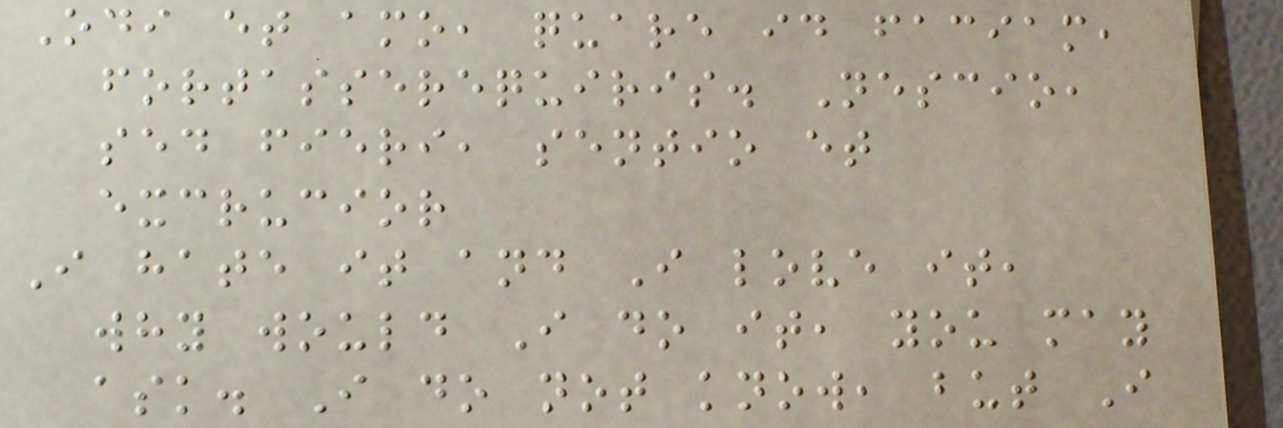Odi et amo, quare id faciam,
fortasserequiris. Nescio,
sed fieri, sentio et
excrucior
I hate it and I love it,
why would I do it, you may
ask. I do not know, but I
